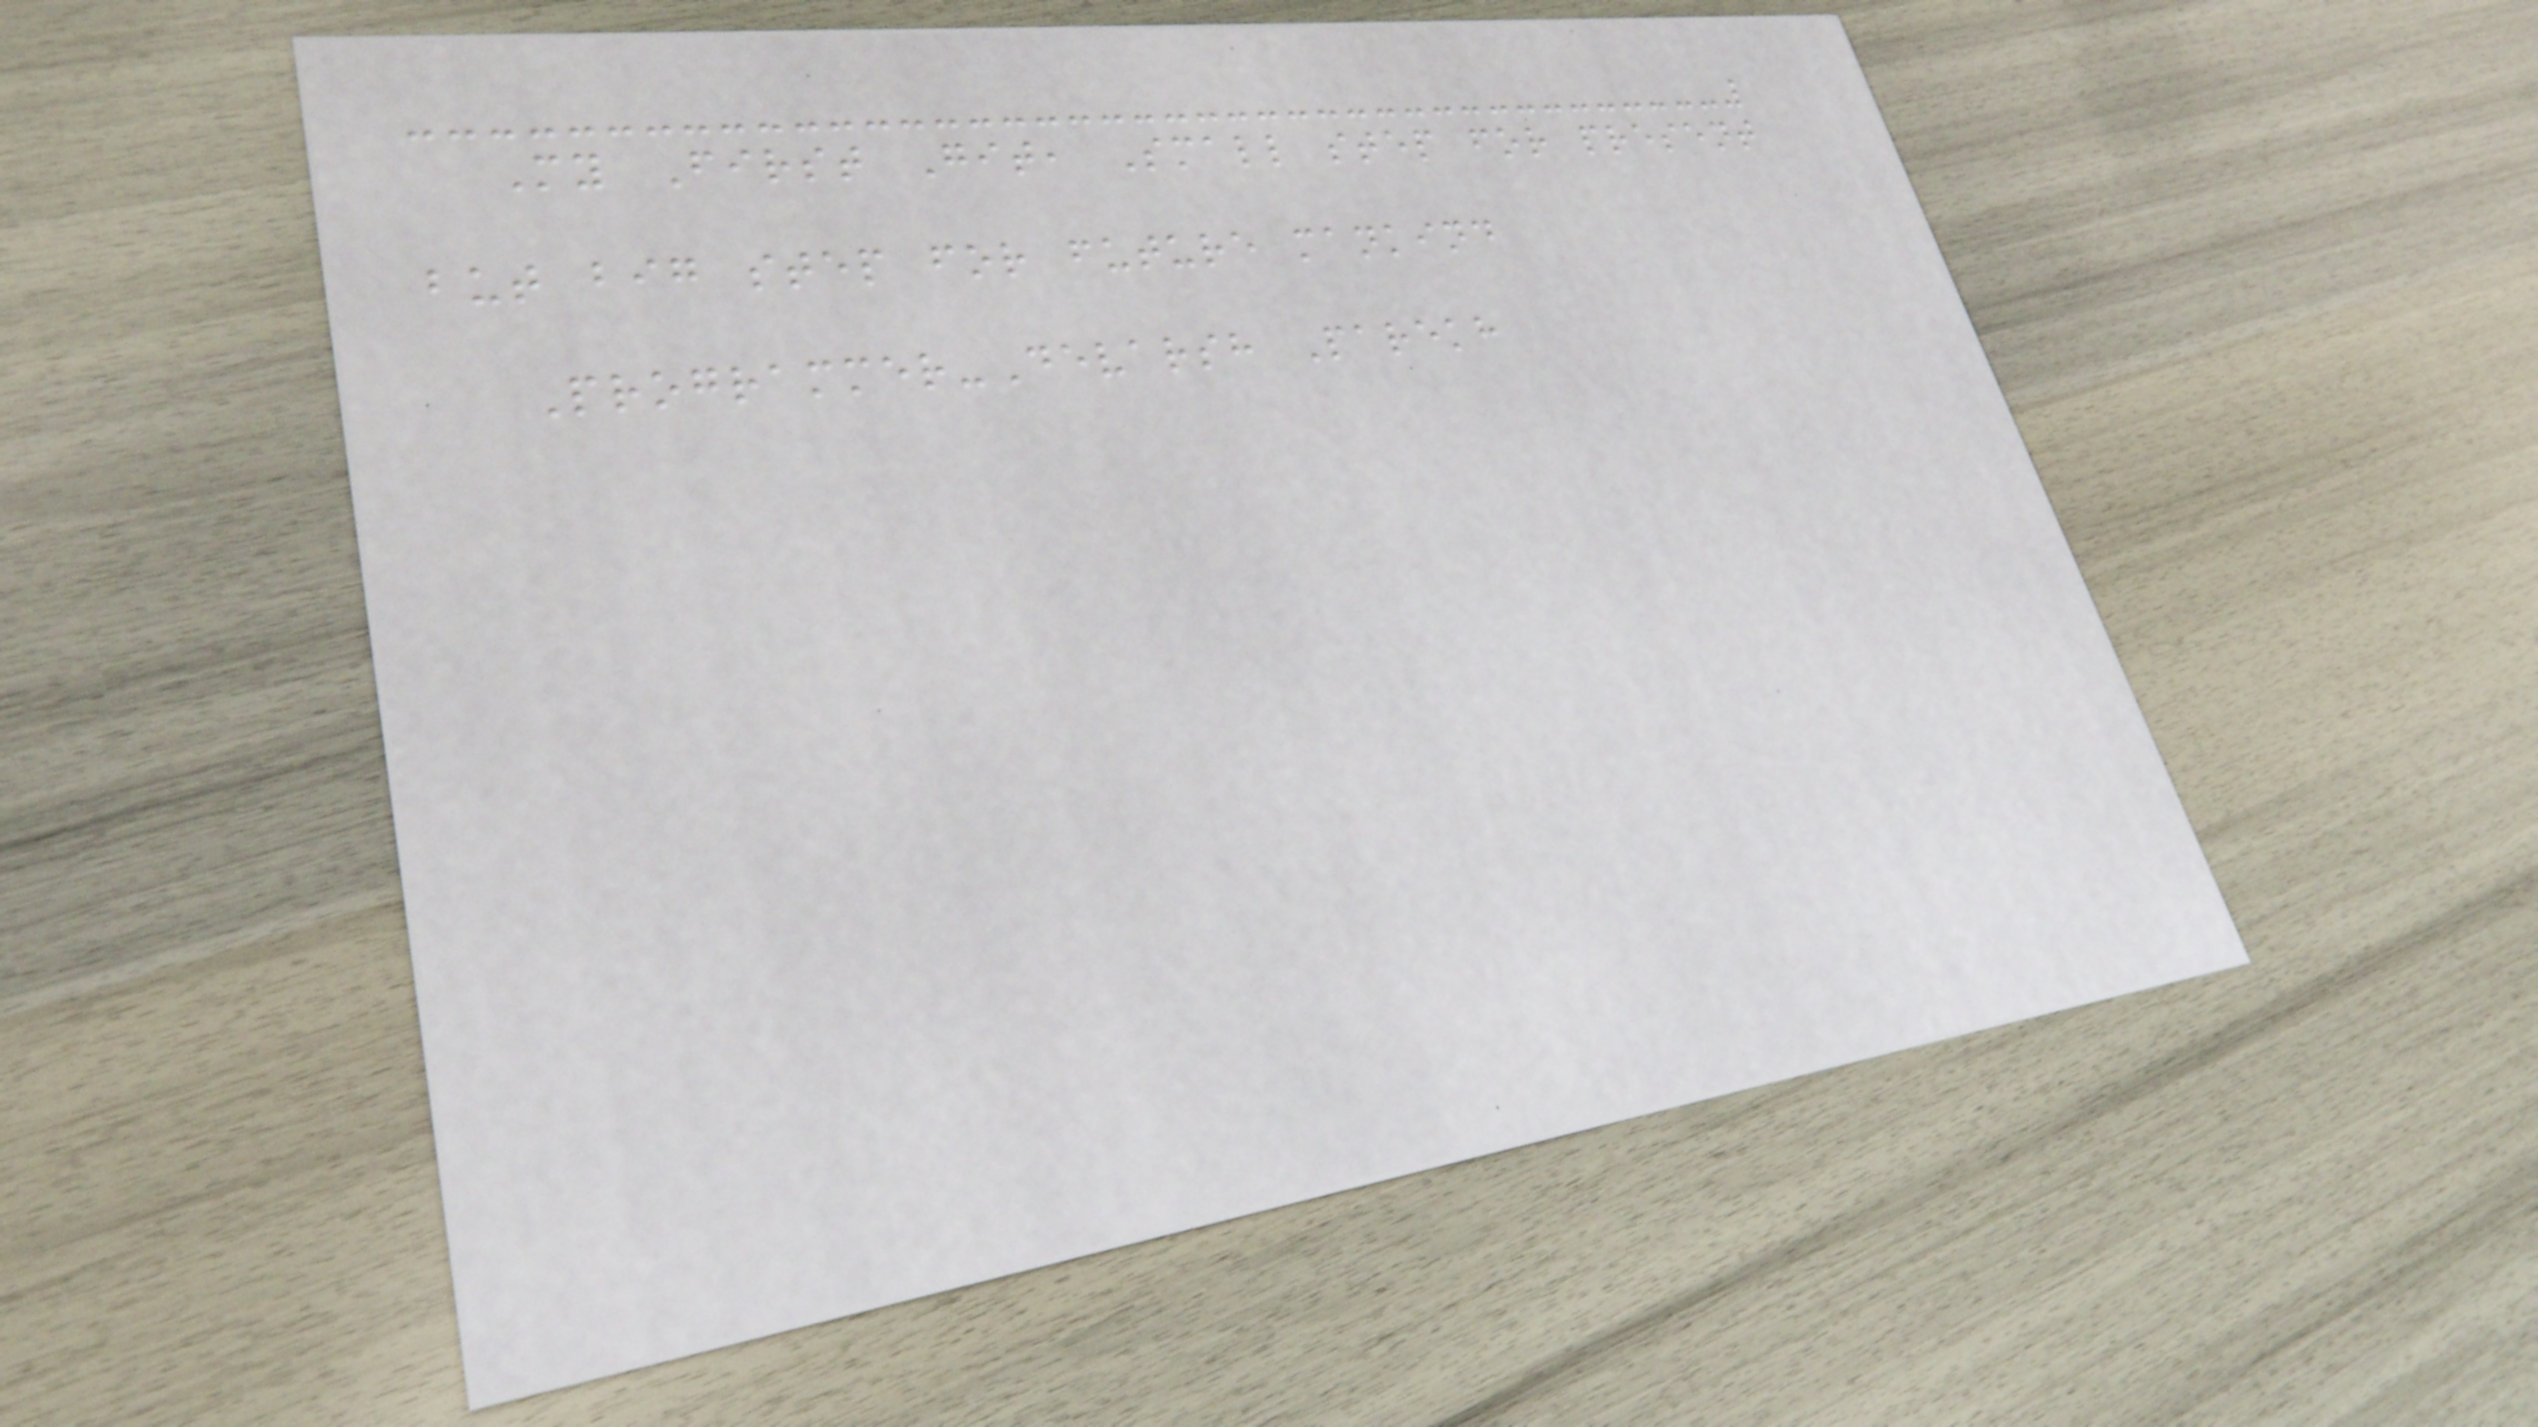My First Git, Small step for present
but big step for future mankind
Programmer-Devarsh Parekh
